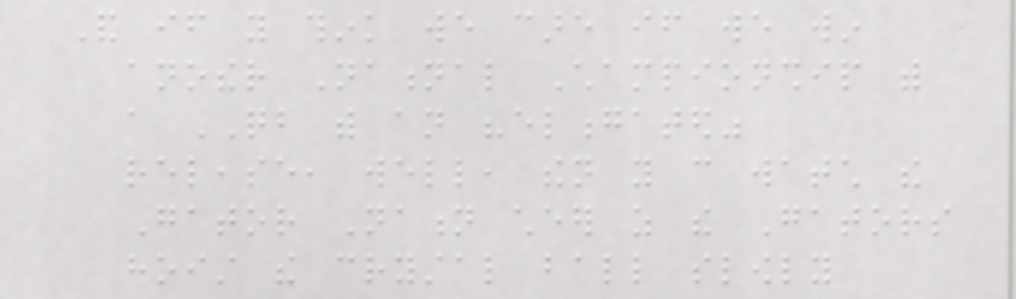And if you think we care if we win
another National Championship with
a QB with an "elongated"
release, well, then you can watch the
Gator Nation cheer as the Gators
hoist the crystal ball slowly
